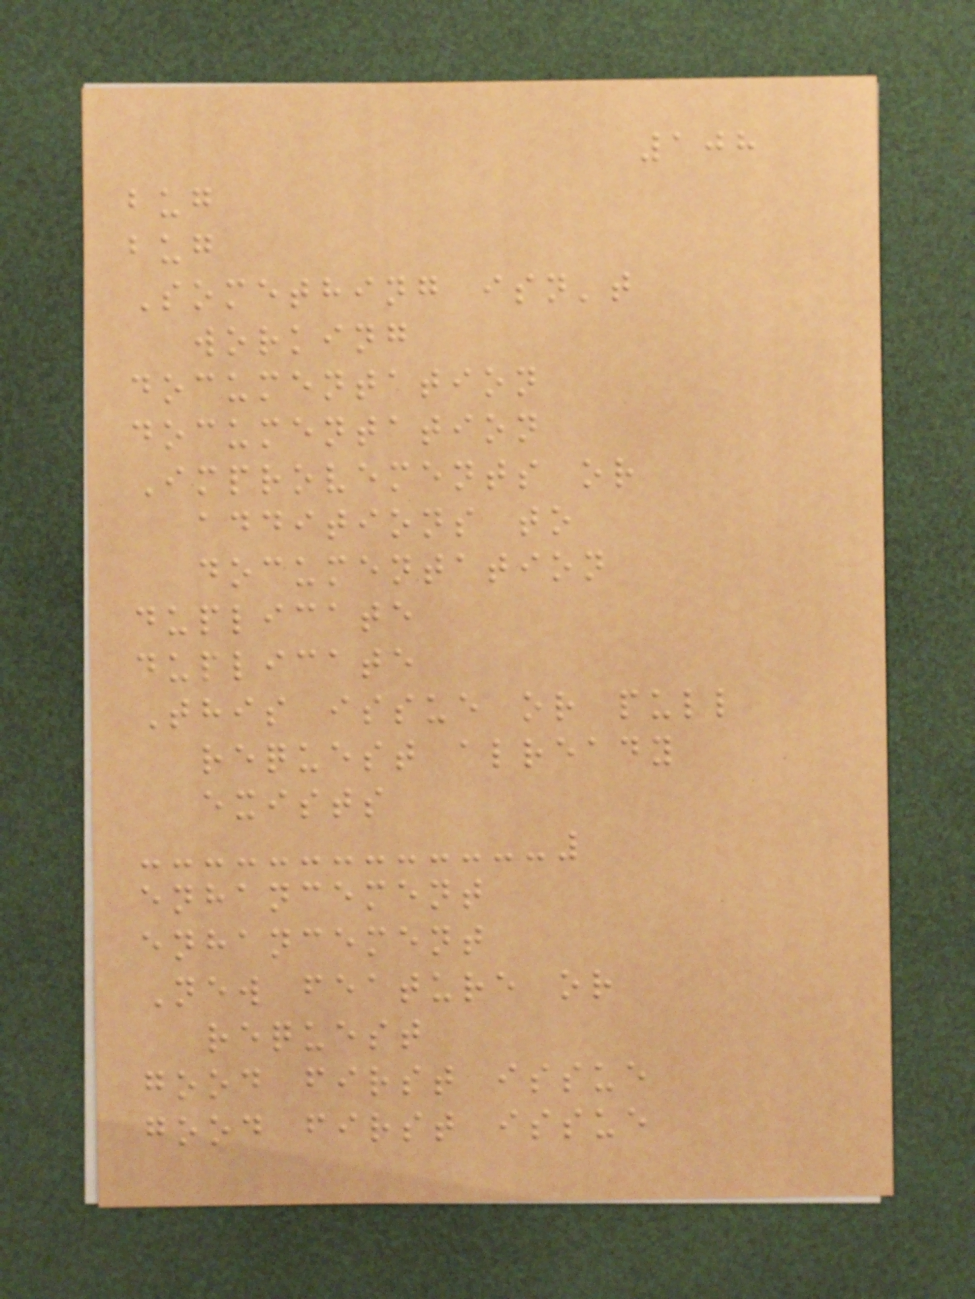108
bug
bug
Something isn't
working
documentation
documentation
Improvements or
additions to
documentation
duplicate
duplicate
This issue or pull
request already
exists
enhancement
enhancement
New feature or
request
good first issue
good first issue
